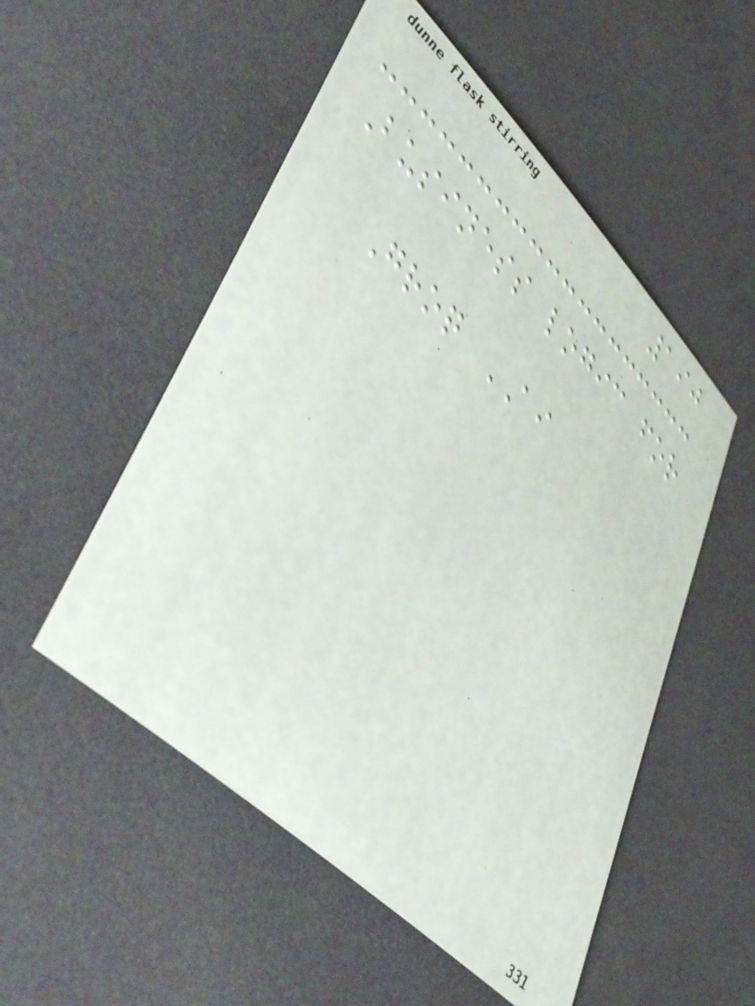190
Business logic for
Groq AI
